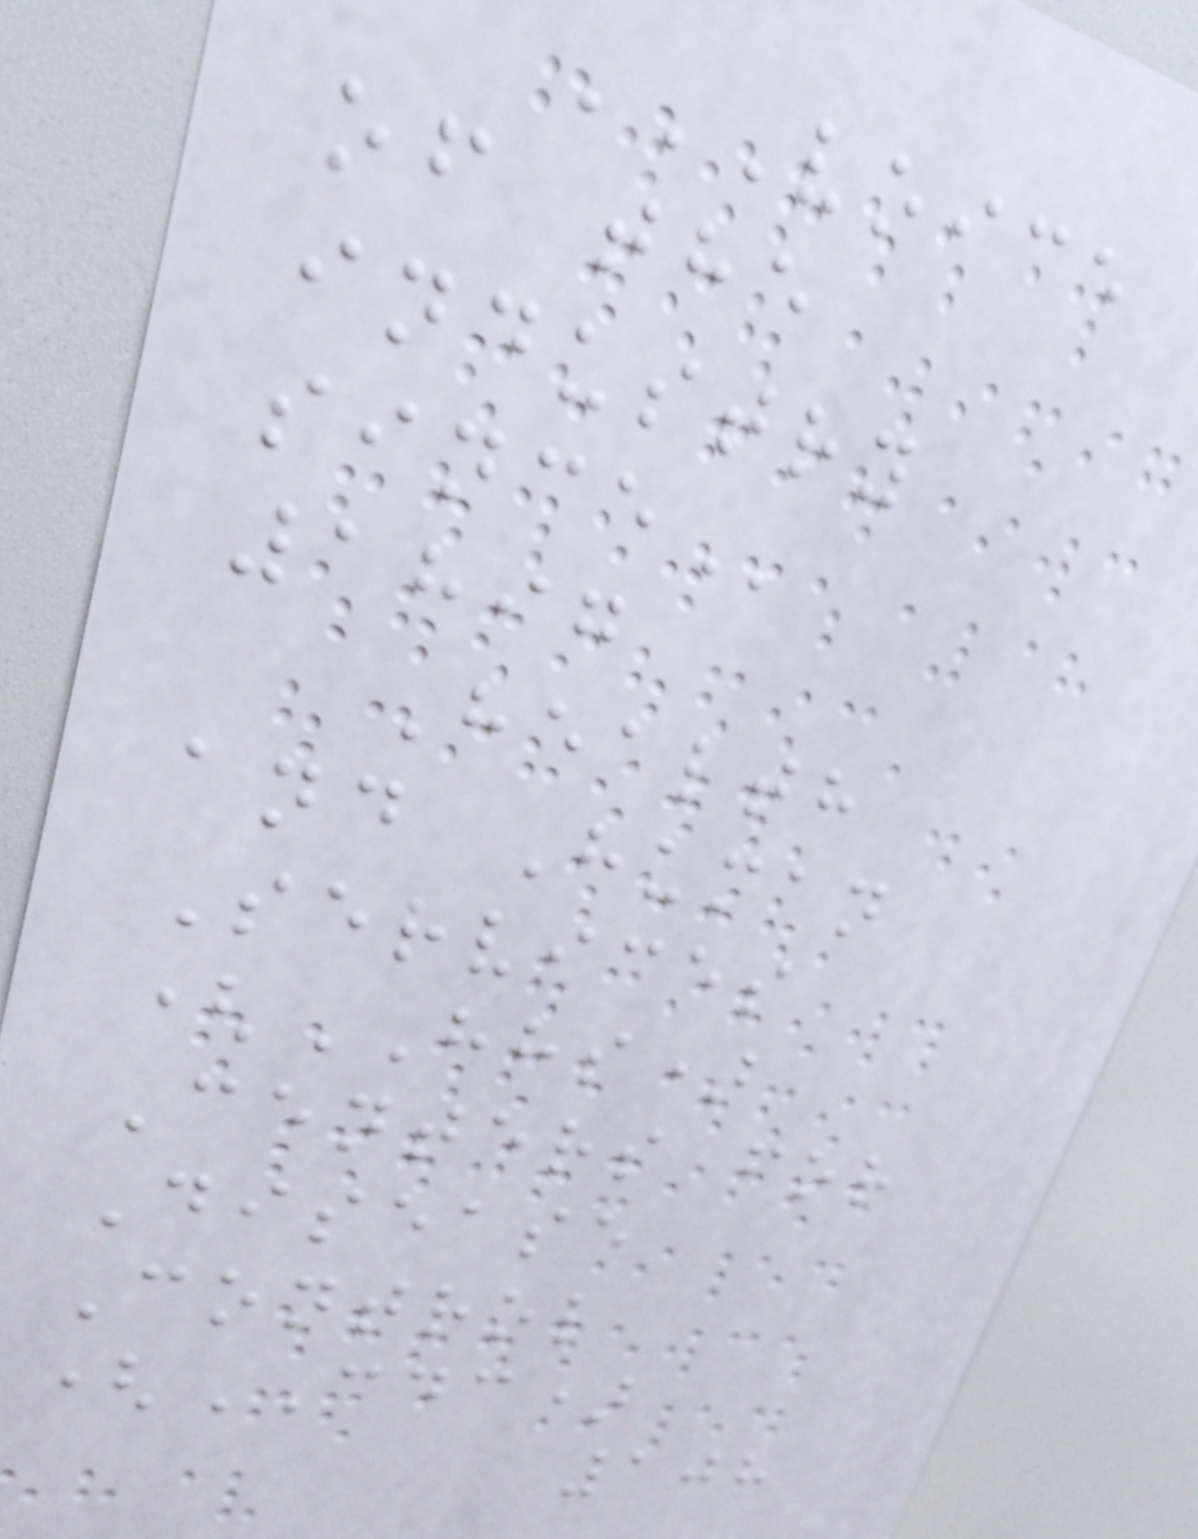VOICE
OF THE
INDUSTRY
SINCE
1897
Health
and Human
Services
(HHS)
Centers for
Disease
Control
(CDC)
108
